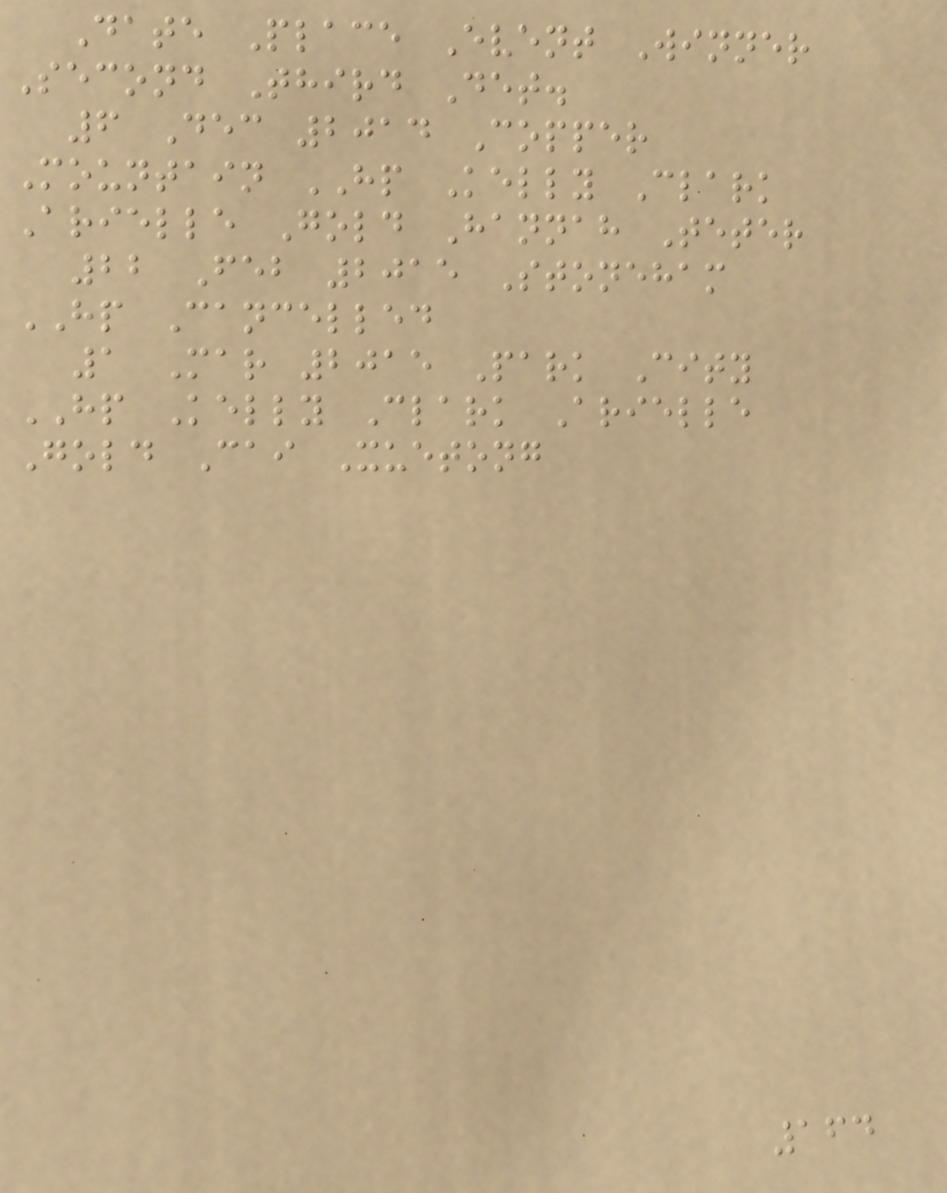Date Place Event Winner
Second Third Det.
6 Dec 2014 Copper
Mountain HP Kelly Clark
Arielle Gold Hannah Teter
22 Feb 2015 Stoneham
HP Cancelled
1 Mar 2015 Park City
HP Kelly Clark Arielle
Gold Cai Xuetong
164
